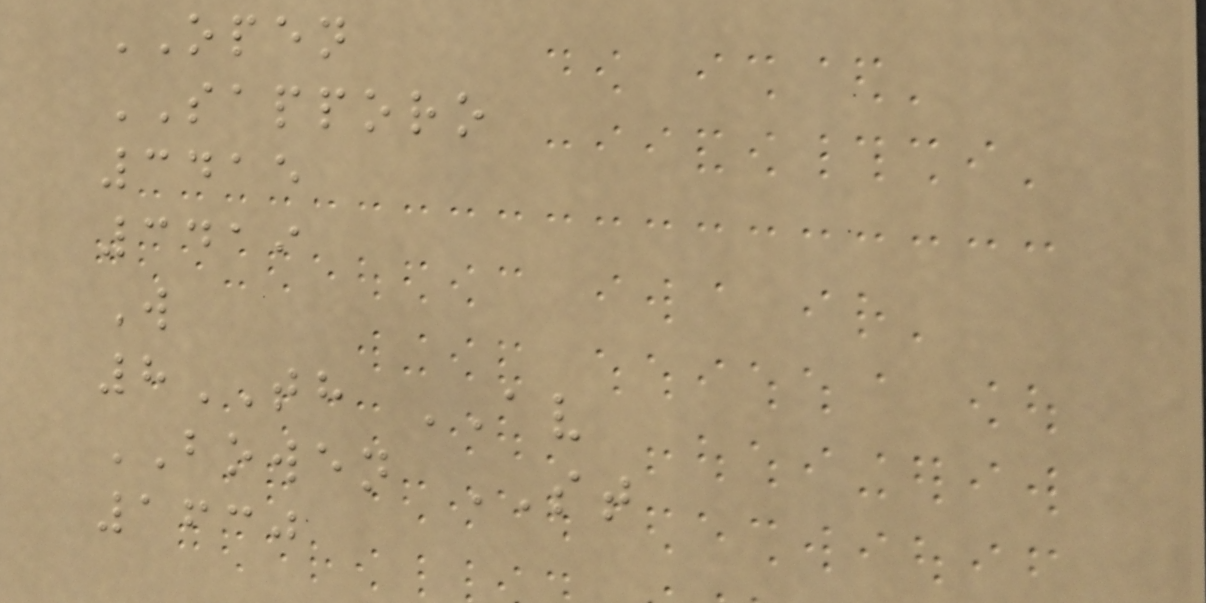OPEN
SAPPORO
3415
3419
W
8TH AV
BOWEN ST
1630
